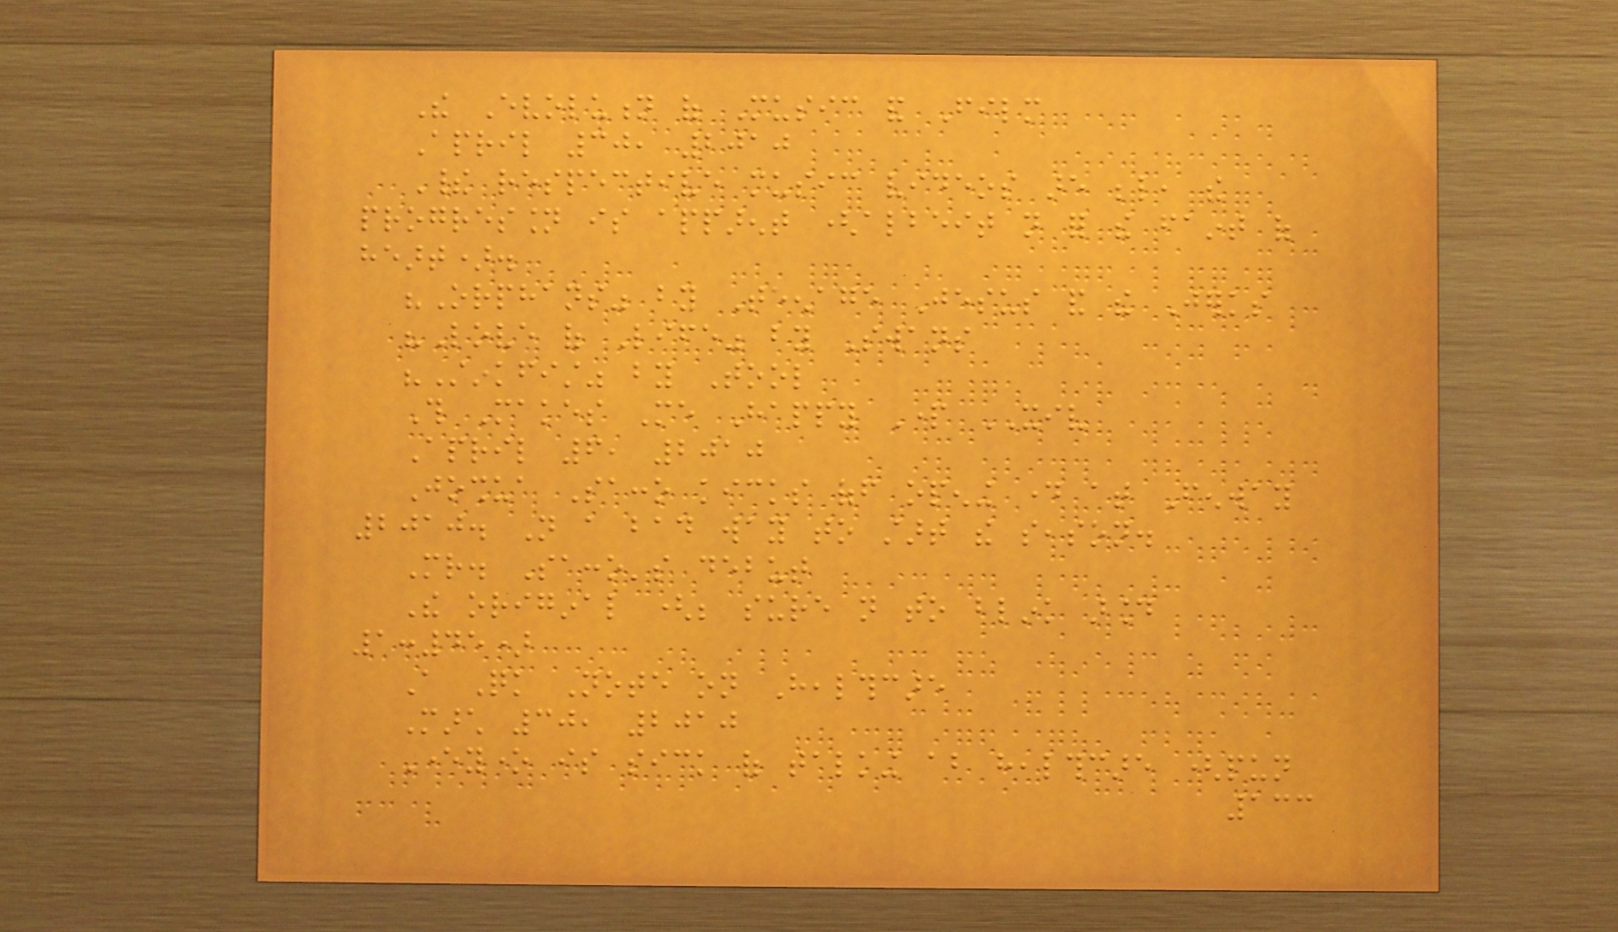The Evolution of Music and Film
April 30, 2010
Their respective music videos are below, the
progression is apparent (albeit not for the faint of
heart).
"Orphans" by Teenage Jesus and the Jerks
"Love of Life" by Swans
"Stinkfist" by Tool
This Makes Me Happy Part XIV
April 6, 2010
Joshua Sacco kicks off opening day at Fenway
2010. Not a bad way to start the season.
Mr. Sacco's debut
The original (be sure not to blink around
1:45)
A Quick Note on Healthcare
March 30, 2010
Everyone is sick of talking about healthcare (pun
133
